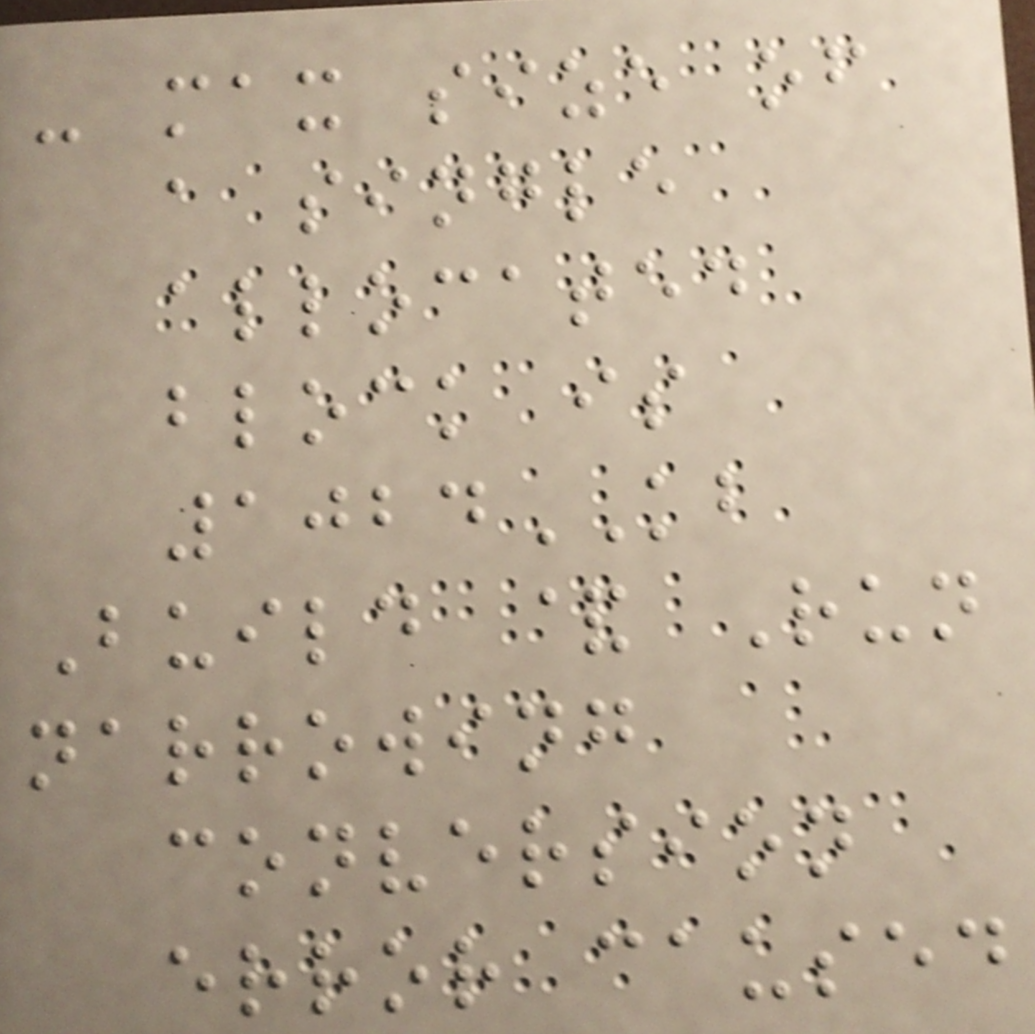- max size of
a single
allocated
block is
1024KB
Build & Run
narrowing
conversion
error caused
